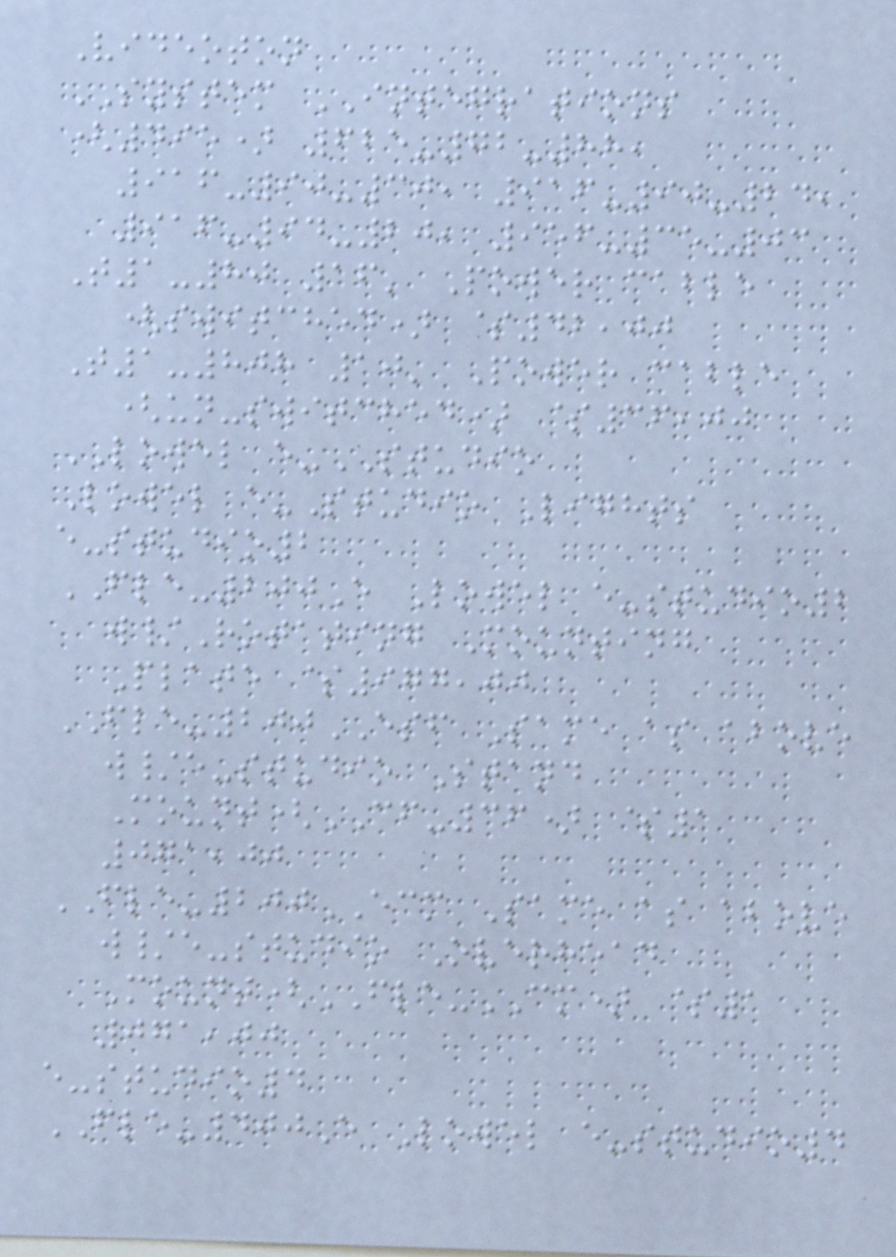Videoton
SYSTEM INTEGRATIONS
(495) 625-72-88,
916-90-30, 916-90-24,
916-94-20, 956-35-03
T1-80 16' Power cable
(switched) $42,00
T1-808 10' Power cable
(un-switched) $36,00
LOWEL e-STUDIO
Lowel e-Studio Lights
e-studio2
FLE-200E Lowel e-studio2
w/Rotating Mounting
Plate $977,00
FLE-200ESF Same as above
w/e-studio Stand
Mount(CF-36) $1
071,00
FLE-200ECM Same as above
w/e-studio Overhead
Mount(FLE-CM) $1
071,00
e-studio4
FLE-400E Lowel e-studio4
